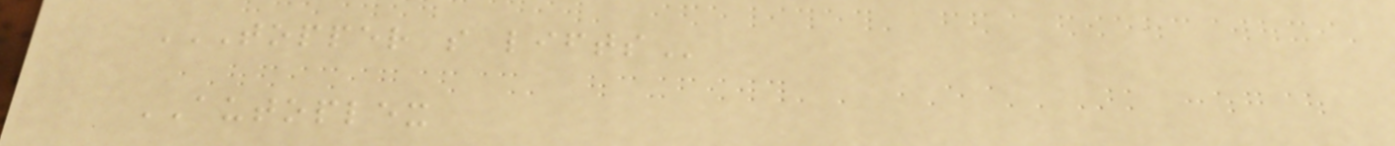TOPPER S LIFTS
AUTOPLEX
